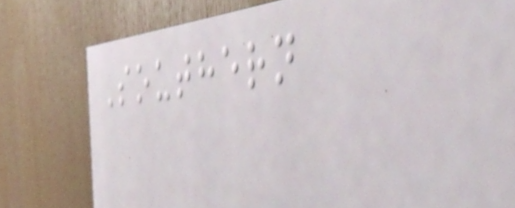Southern
